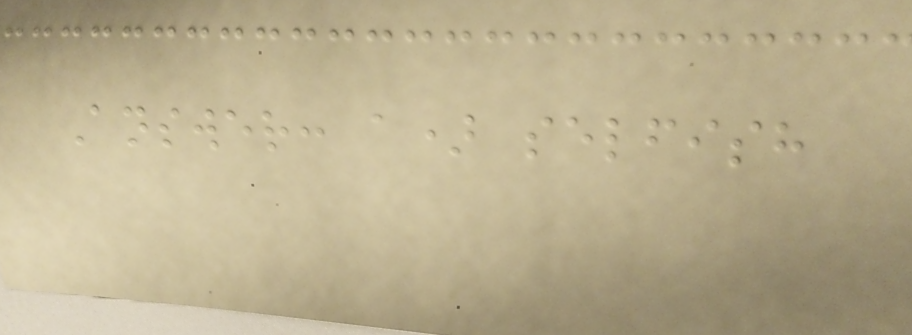Answer: a) selfish
